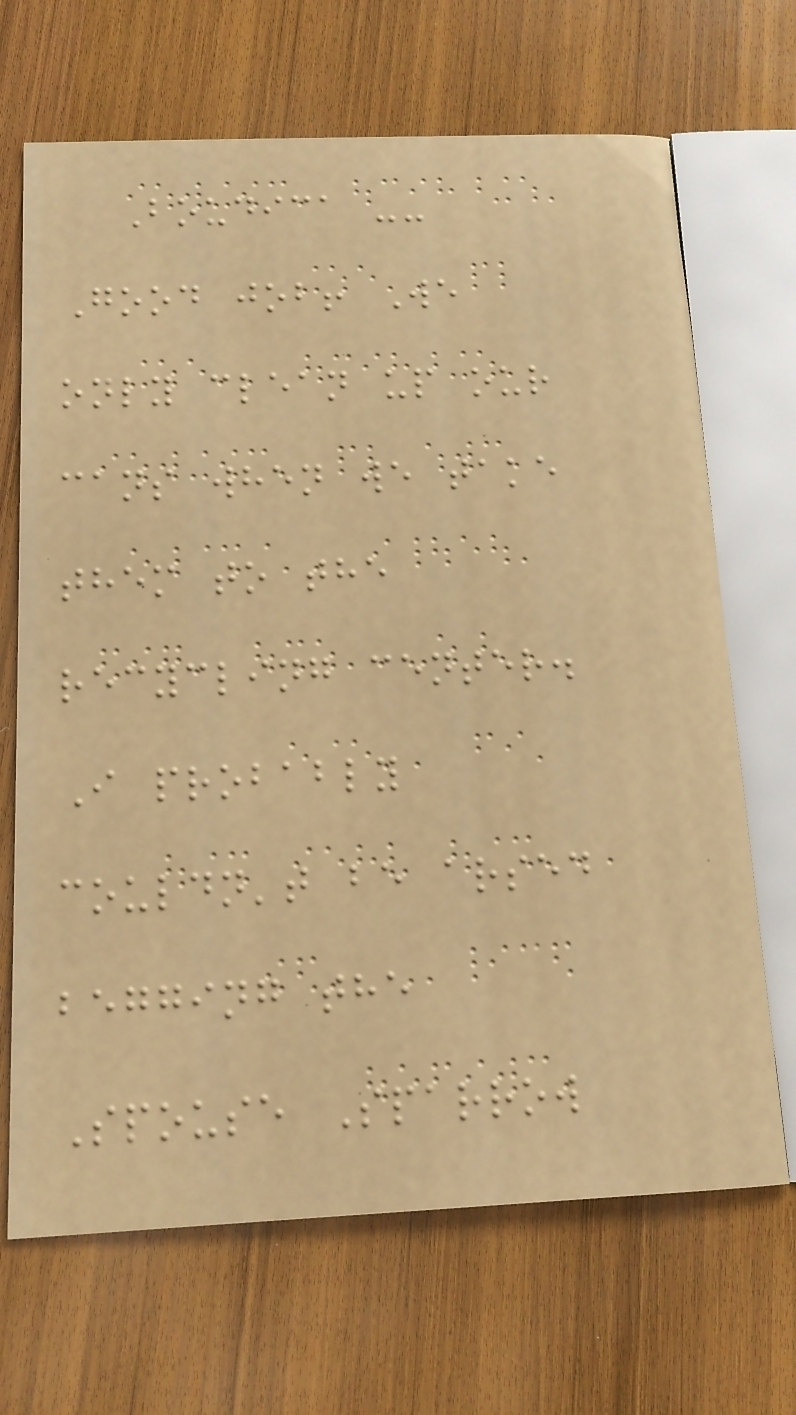Boudica --
Good job! We
only clean up our
cans when we take
them to the
recycling center.
I probably
couldn't be arsed
begging the
Spouse Sparrow
